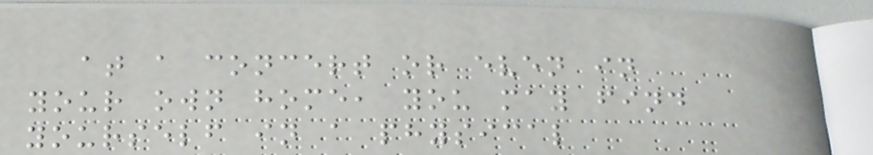at a concert or even in
your own home, you may find
yourself in a physical
